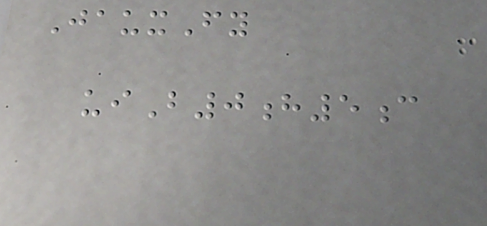JauxFy
uiB0h5c
